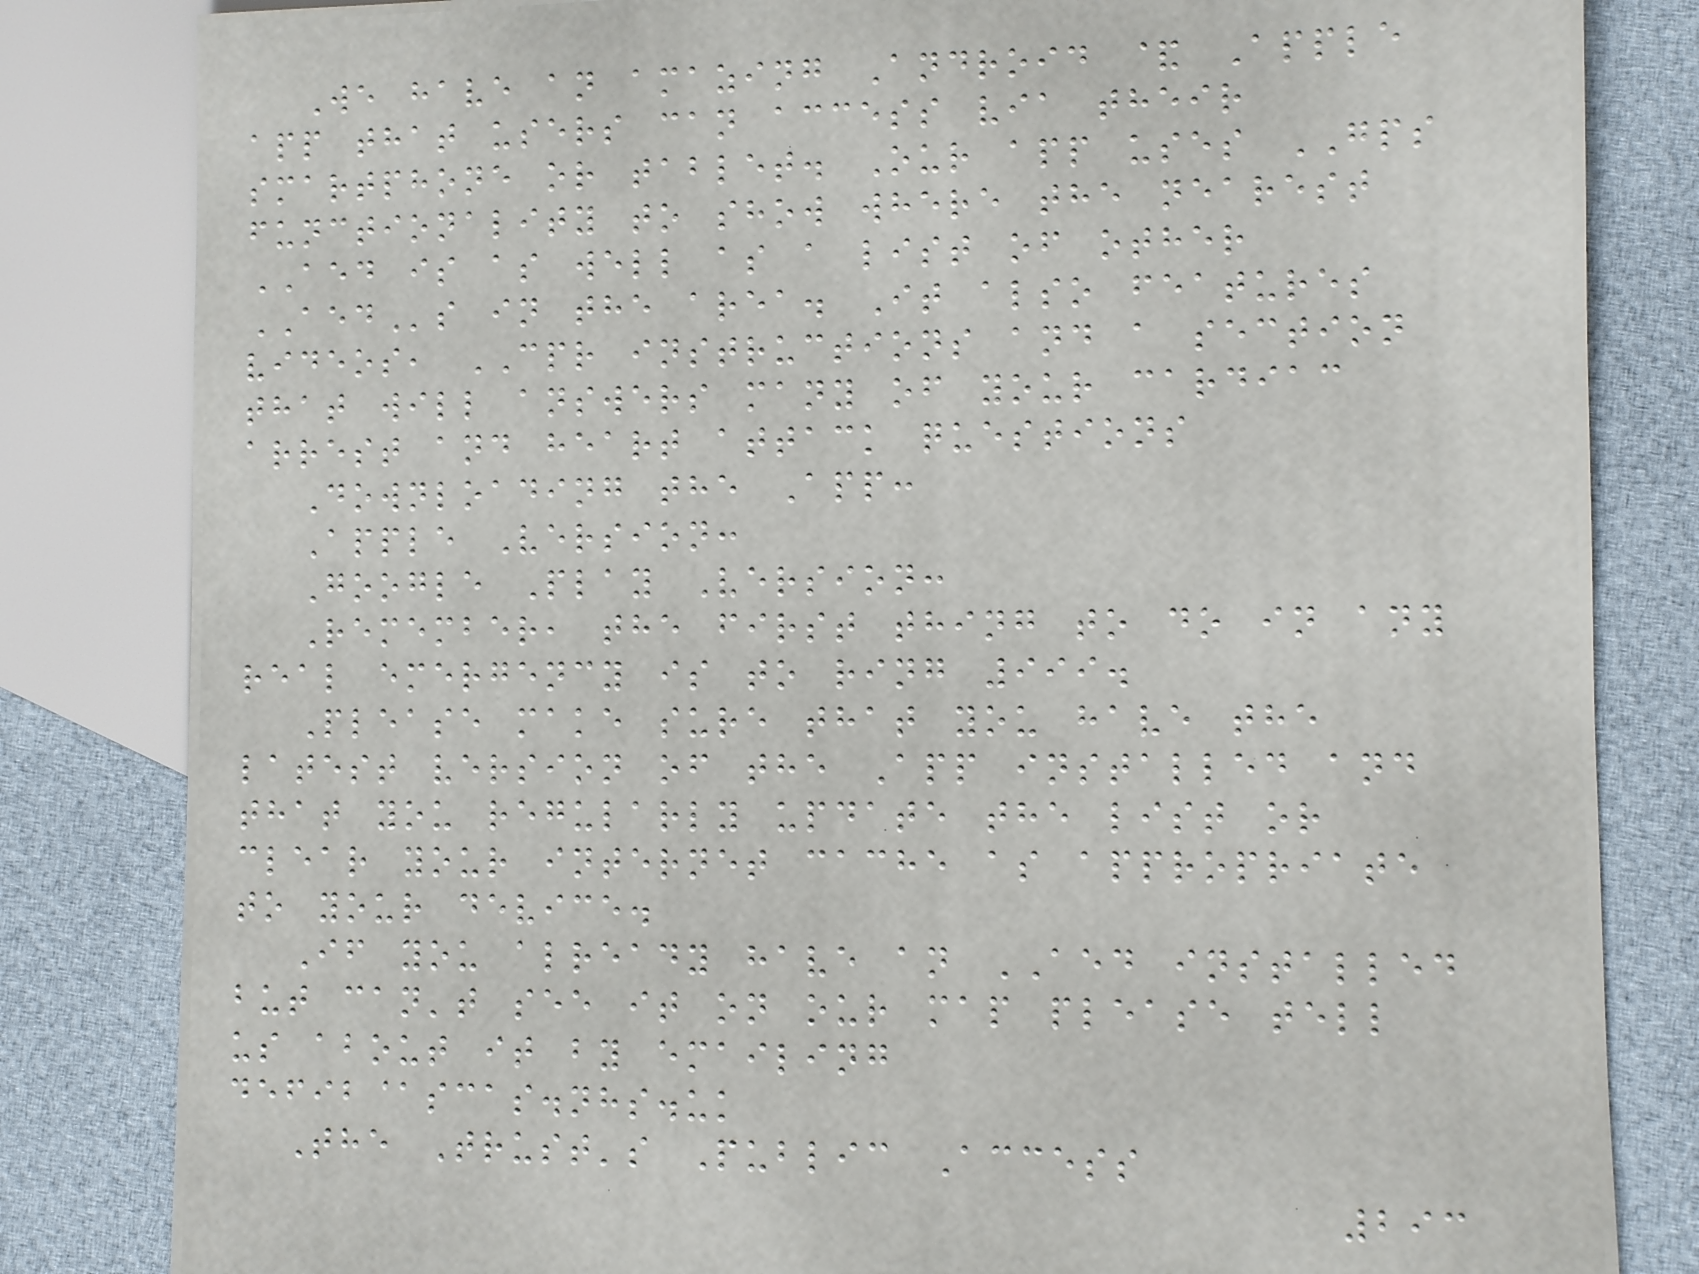We have an amazing Android & Apple
app that users can access via their
smartphone or tablet. Our app uses GPS
functionality to show where the nearest
AED is as well as a list of other
AEDs in the area. It also features
videos, CPR instructions and a section
that will answers many of your cardiac
arrest and heart attack questions
Downloading the App:
Apple Version:
Google Play Version:
Remember, the first thing to do in any
real emergency is to ring 999.
Please make sure that you have the
latest version of the App installed and
that you regularly update the list or
clear your internet cache as appropriate
to your device.
If you already have an AED installed
but can't see it on our map please tell
us about it by emailing
defib@scas.nhs.uk
The Trust's Public Access
293
